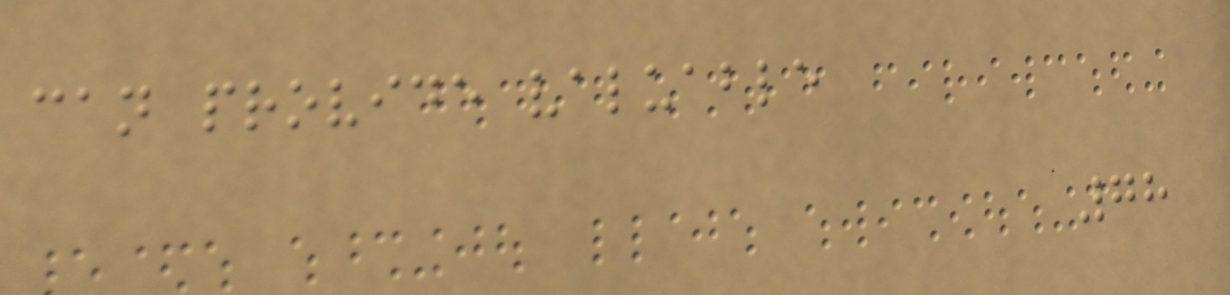can provide valuable
78
